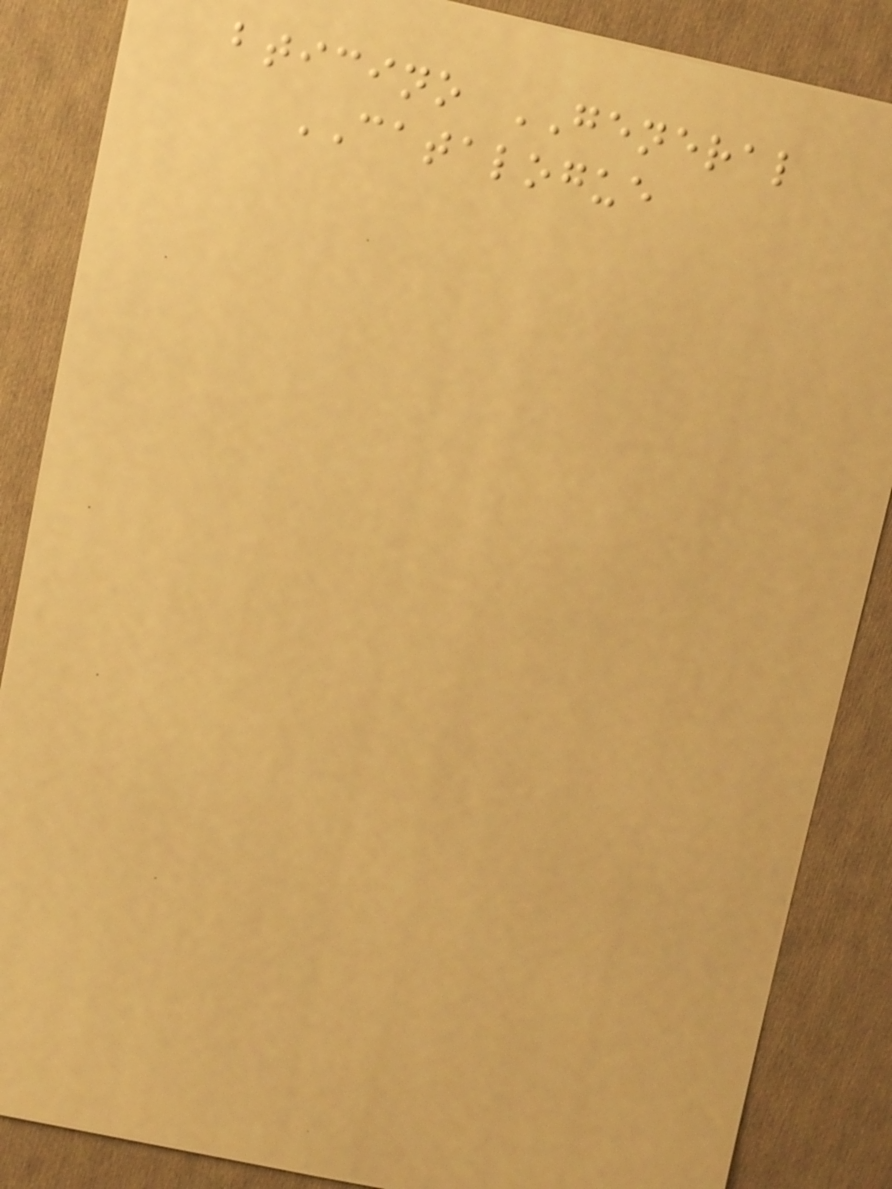bticino GENERAL
CATALOGUE
